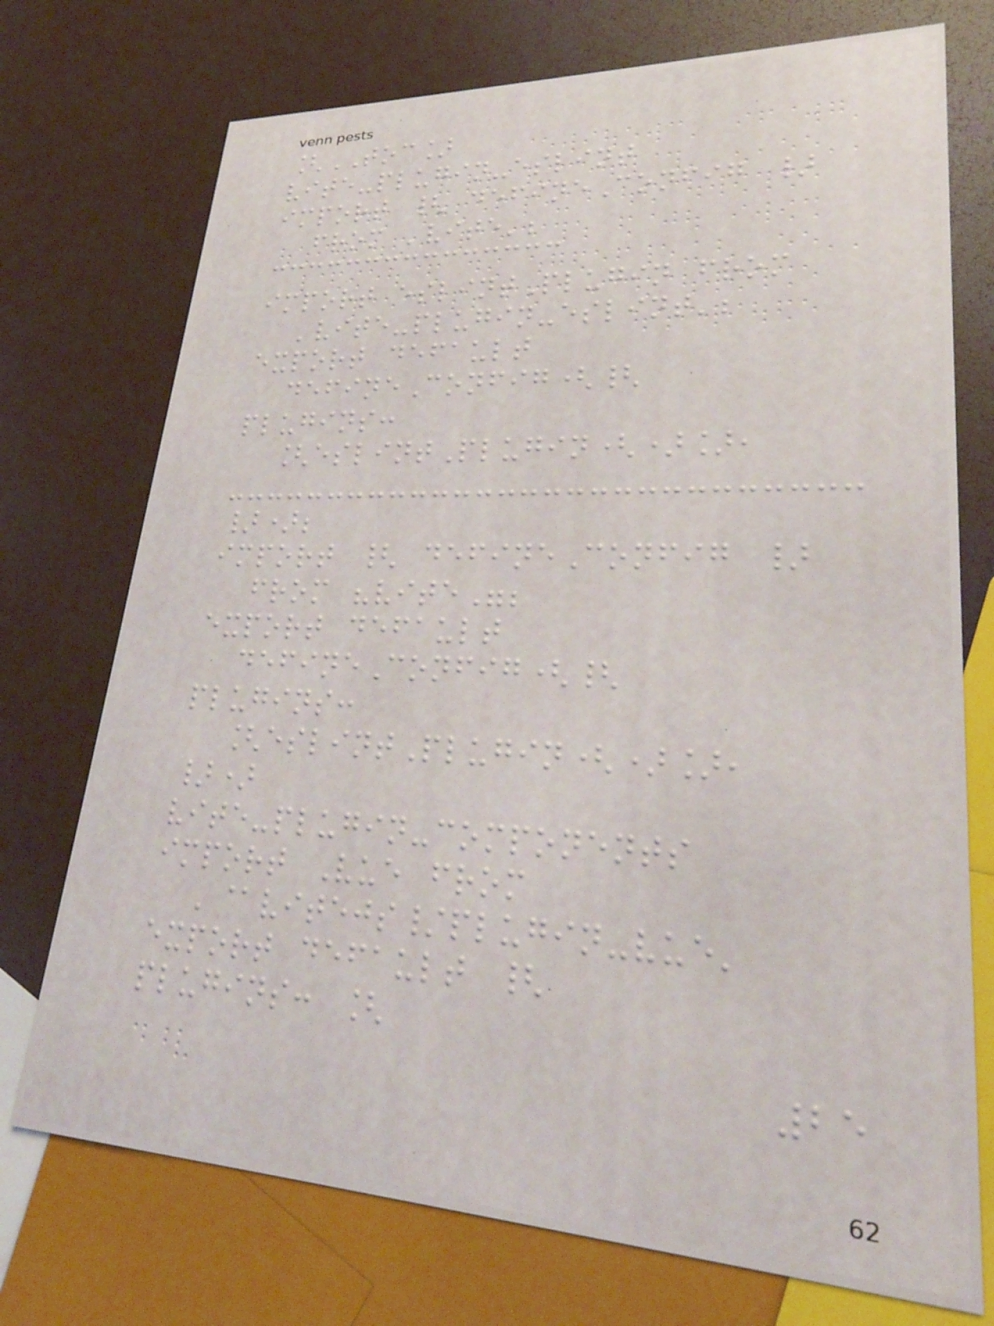[TOC]
vite-plugin-eslint
import { defineConfig }
from 'vite';
import eslintPlugin from
'vite-plugin-eslint';
export default
defineConfig({
plugins:
[eslintPlugin()],
});
import { defineConfig }
from "vite";
export default
defineConfig({
plugins:
[eslintPlugin()],
})
vite-plugin-components
import Vue from
'@vitejs/plugin-vue'
export default {
plugins: [
25
